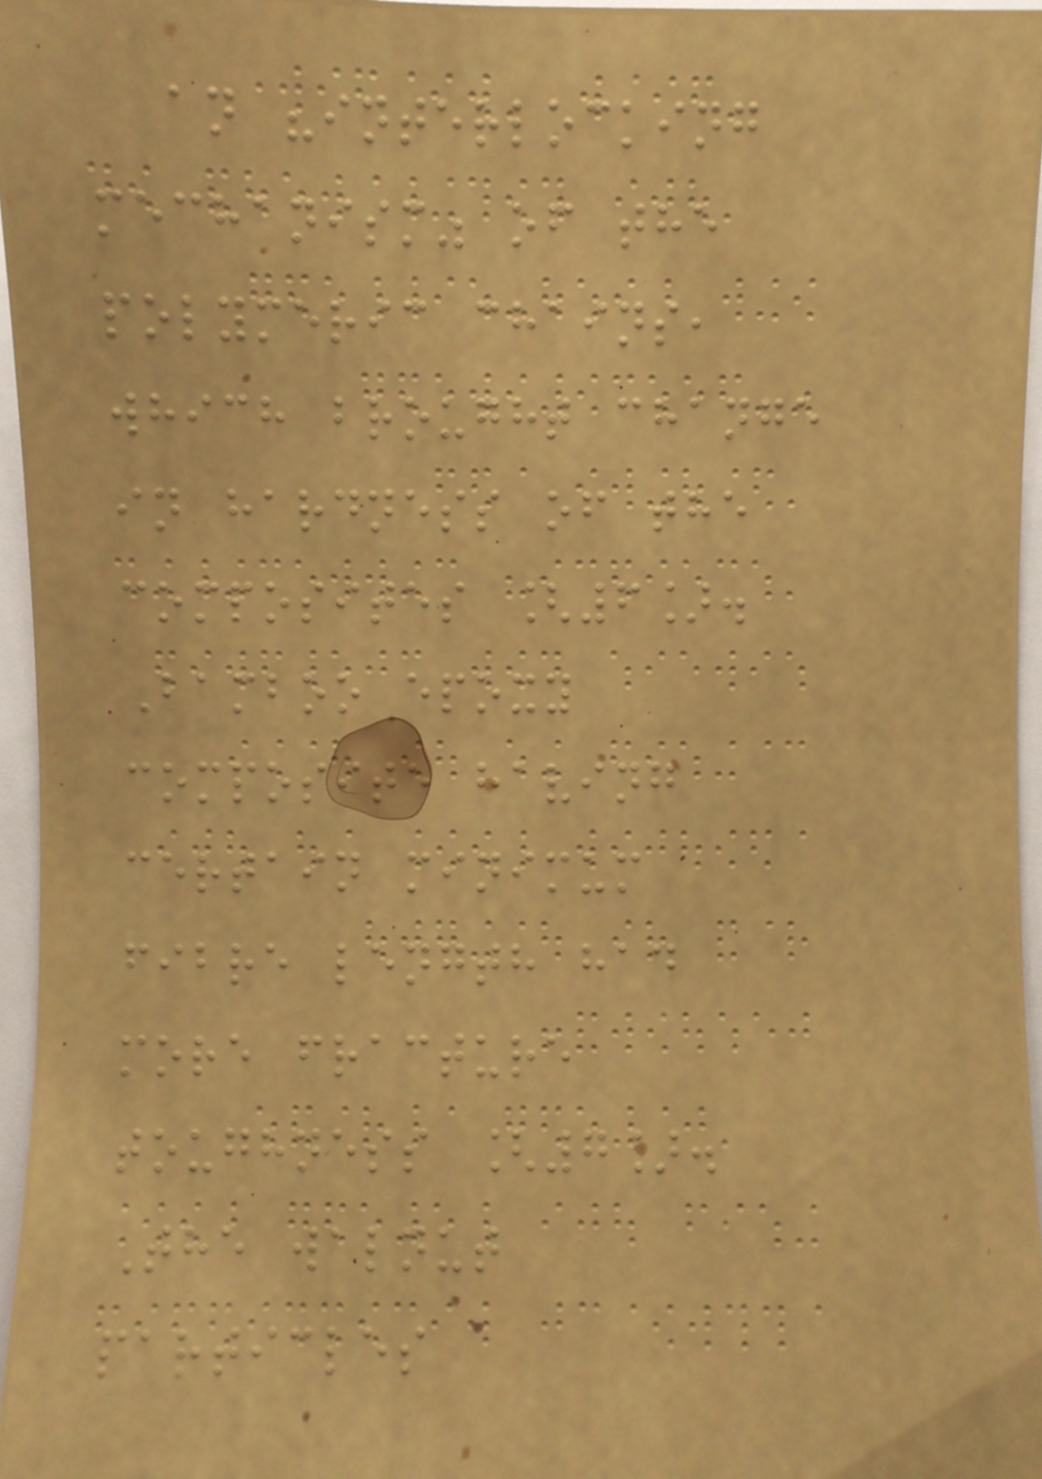an "interlocking
mechanism" of the
polymeric chains,
which brought change
in hardness of the
composites [6].
Bamboo epoxy
composite having
certain minimum
fibre length had
more fracture
toughness [7].
The walnut
particles
